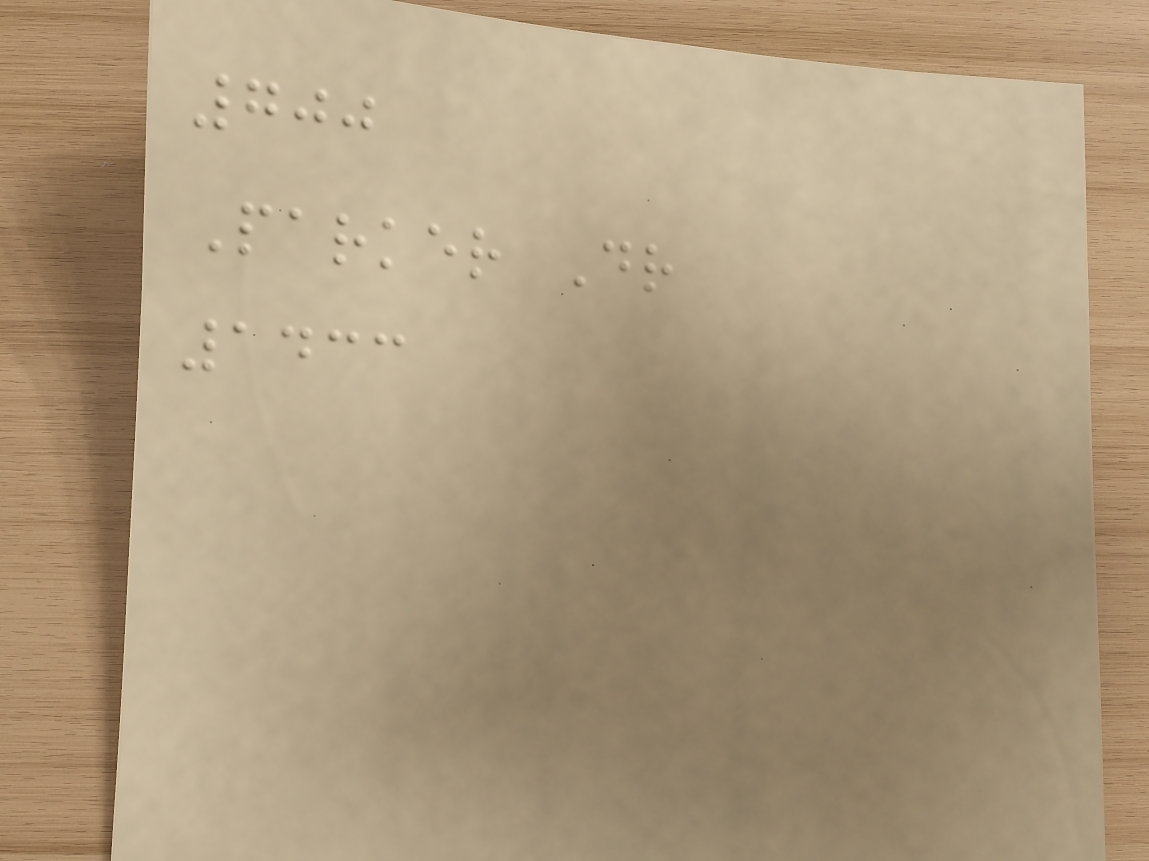700
Parker Dr
1433
